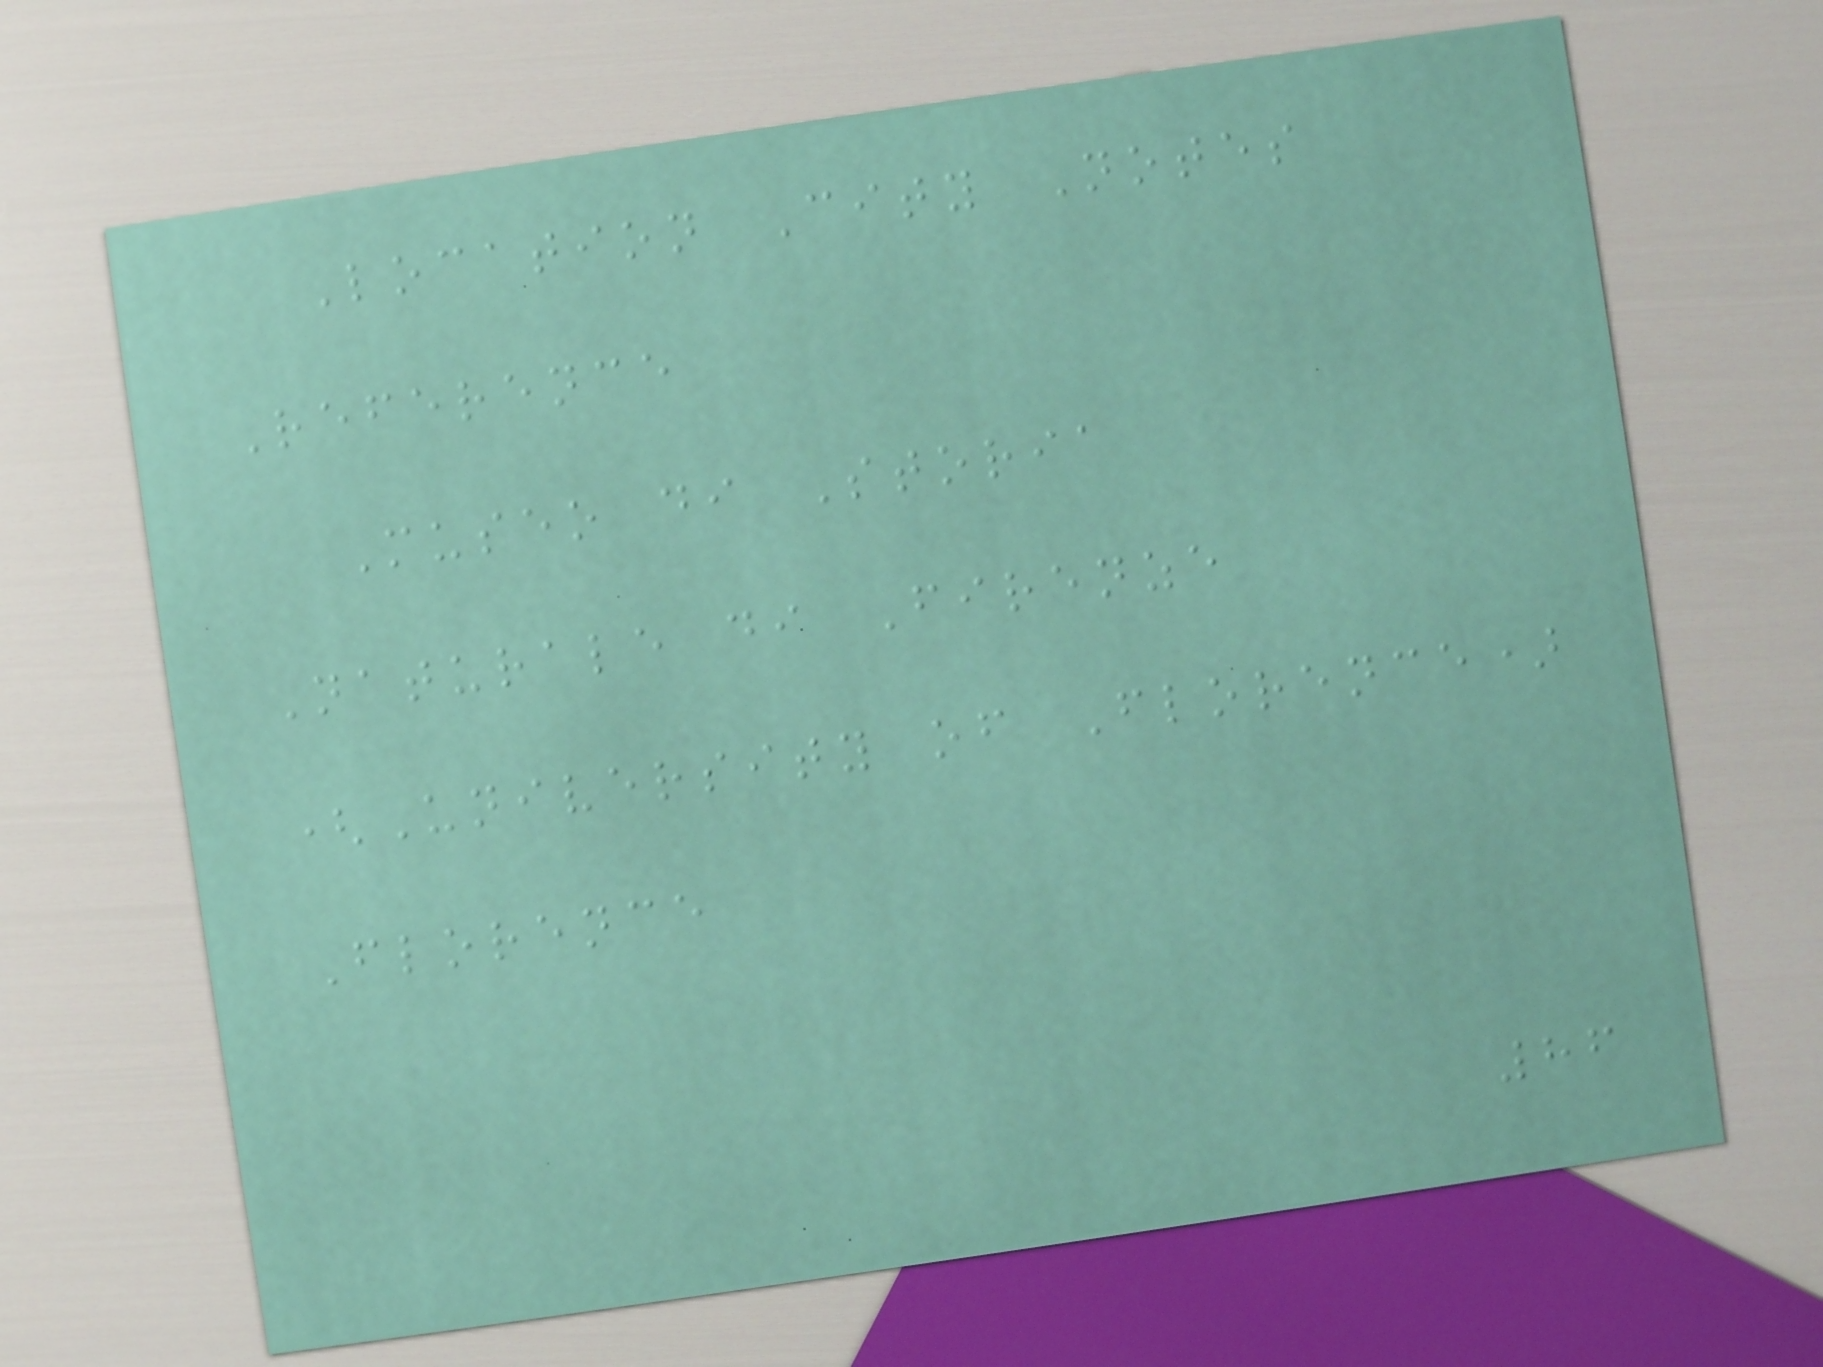Location City Notes
Reference
Museo di Storia
Naturale di Firenze
(University of Florence)
Florence
86
